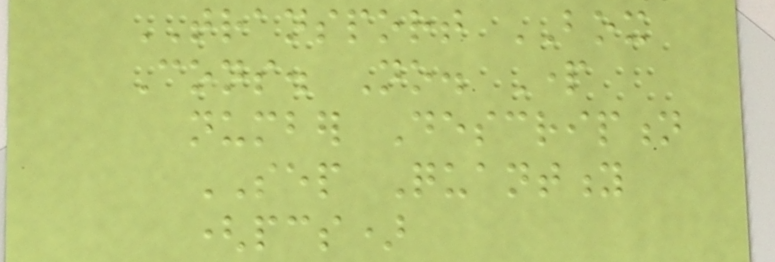TRANSPORT BOX
Cons. No. Part
number Description
SEP Quantity
(pcs)
